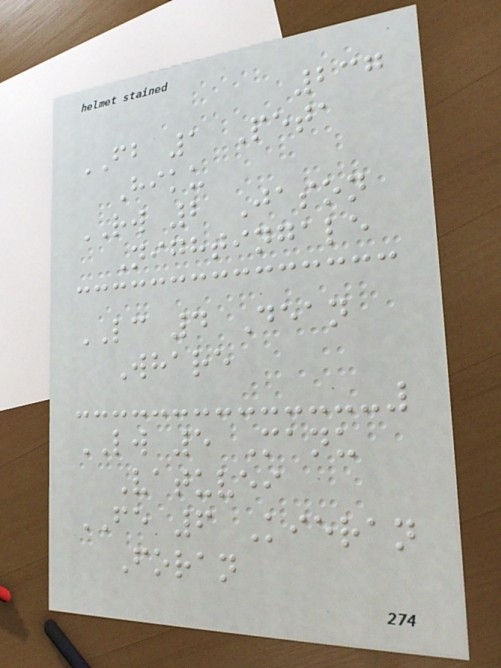237
FB 1 Peta
Hiku
RW 2 Jason
Nightingale
LC 4 Dean
Whare
LW 5 Manu
Vatuvei
FE 6 Kieran
Foran
